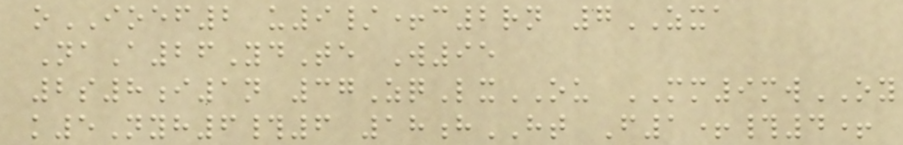oIOEF2 u9/+c2rn 7ZXA
NaA26YdTe W95
2s8i1n 37ZqLxOU MM9mwOY
k5Nyh6#6 18hHT F1+#4+
